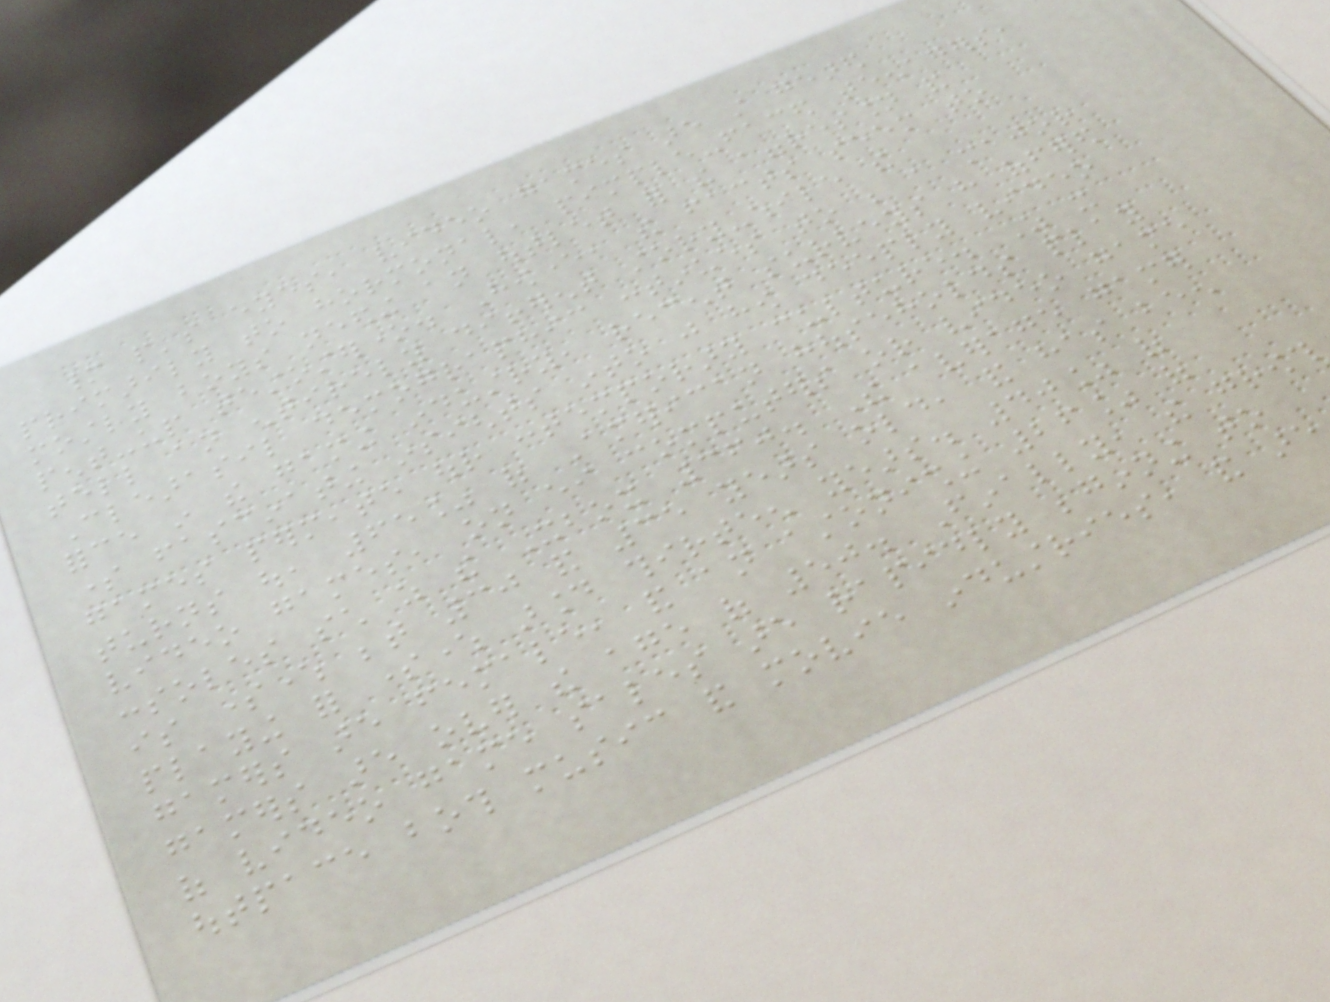many people's eyes, video games are still geared
primarily to hormonal, pimple-faced teenagers,
mostly boys needing an outlet for the aggression and
pent-up testosterone. However, the facts seem to
tell an entirely different story-while the
Clearasil demographic continues to be a major
force in the gaming industry, recent surveys have offered
some fascinating insights into just how deeply video
games permeate our contemporary culture. As it
turns out, 65% of American households play
video games, on either computers or video game
consoles such as the Xbox 360. The average gamer
is somewhere between 30 and 35 years old, and has been
playing for somewhere around thirteen years. 40% of
gamers are female, and an astonishing 26% of
gamers are over the age of 50. Finally, the growth
of video game sales are rapidly beginning to
outpace both music and movie industries, and are
